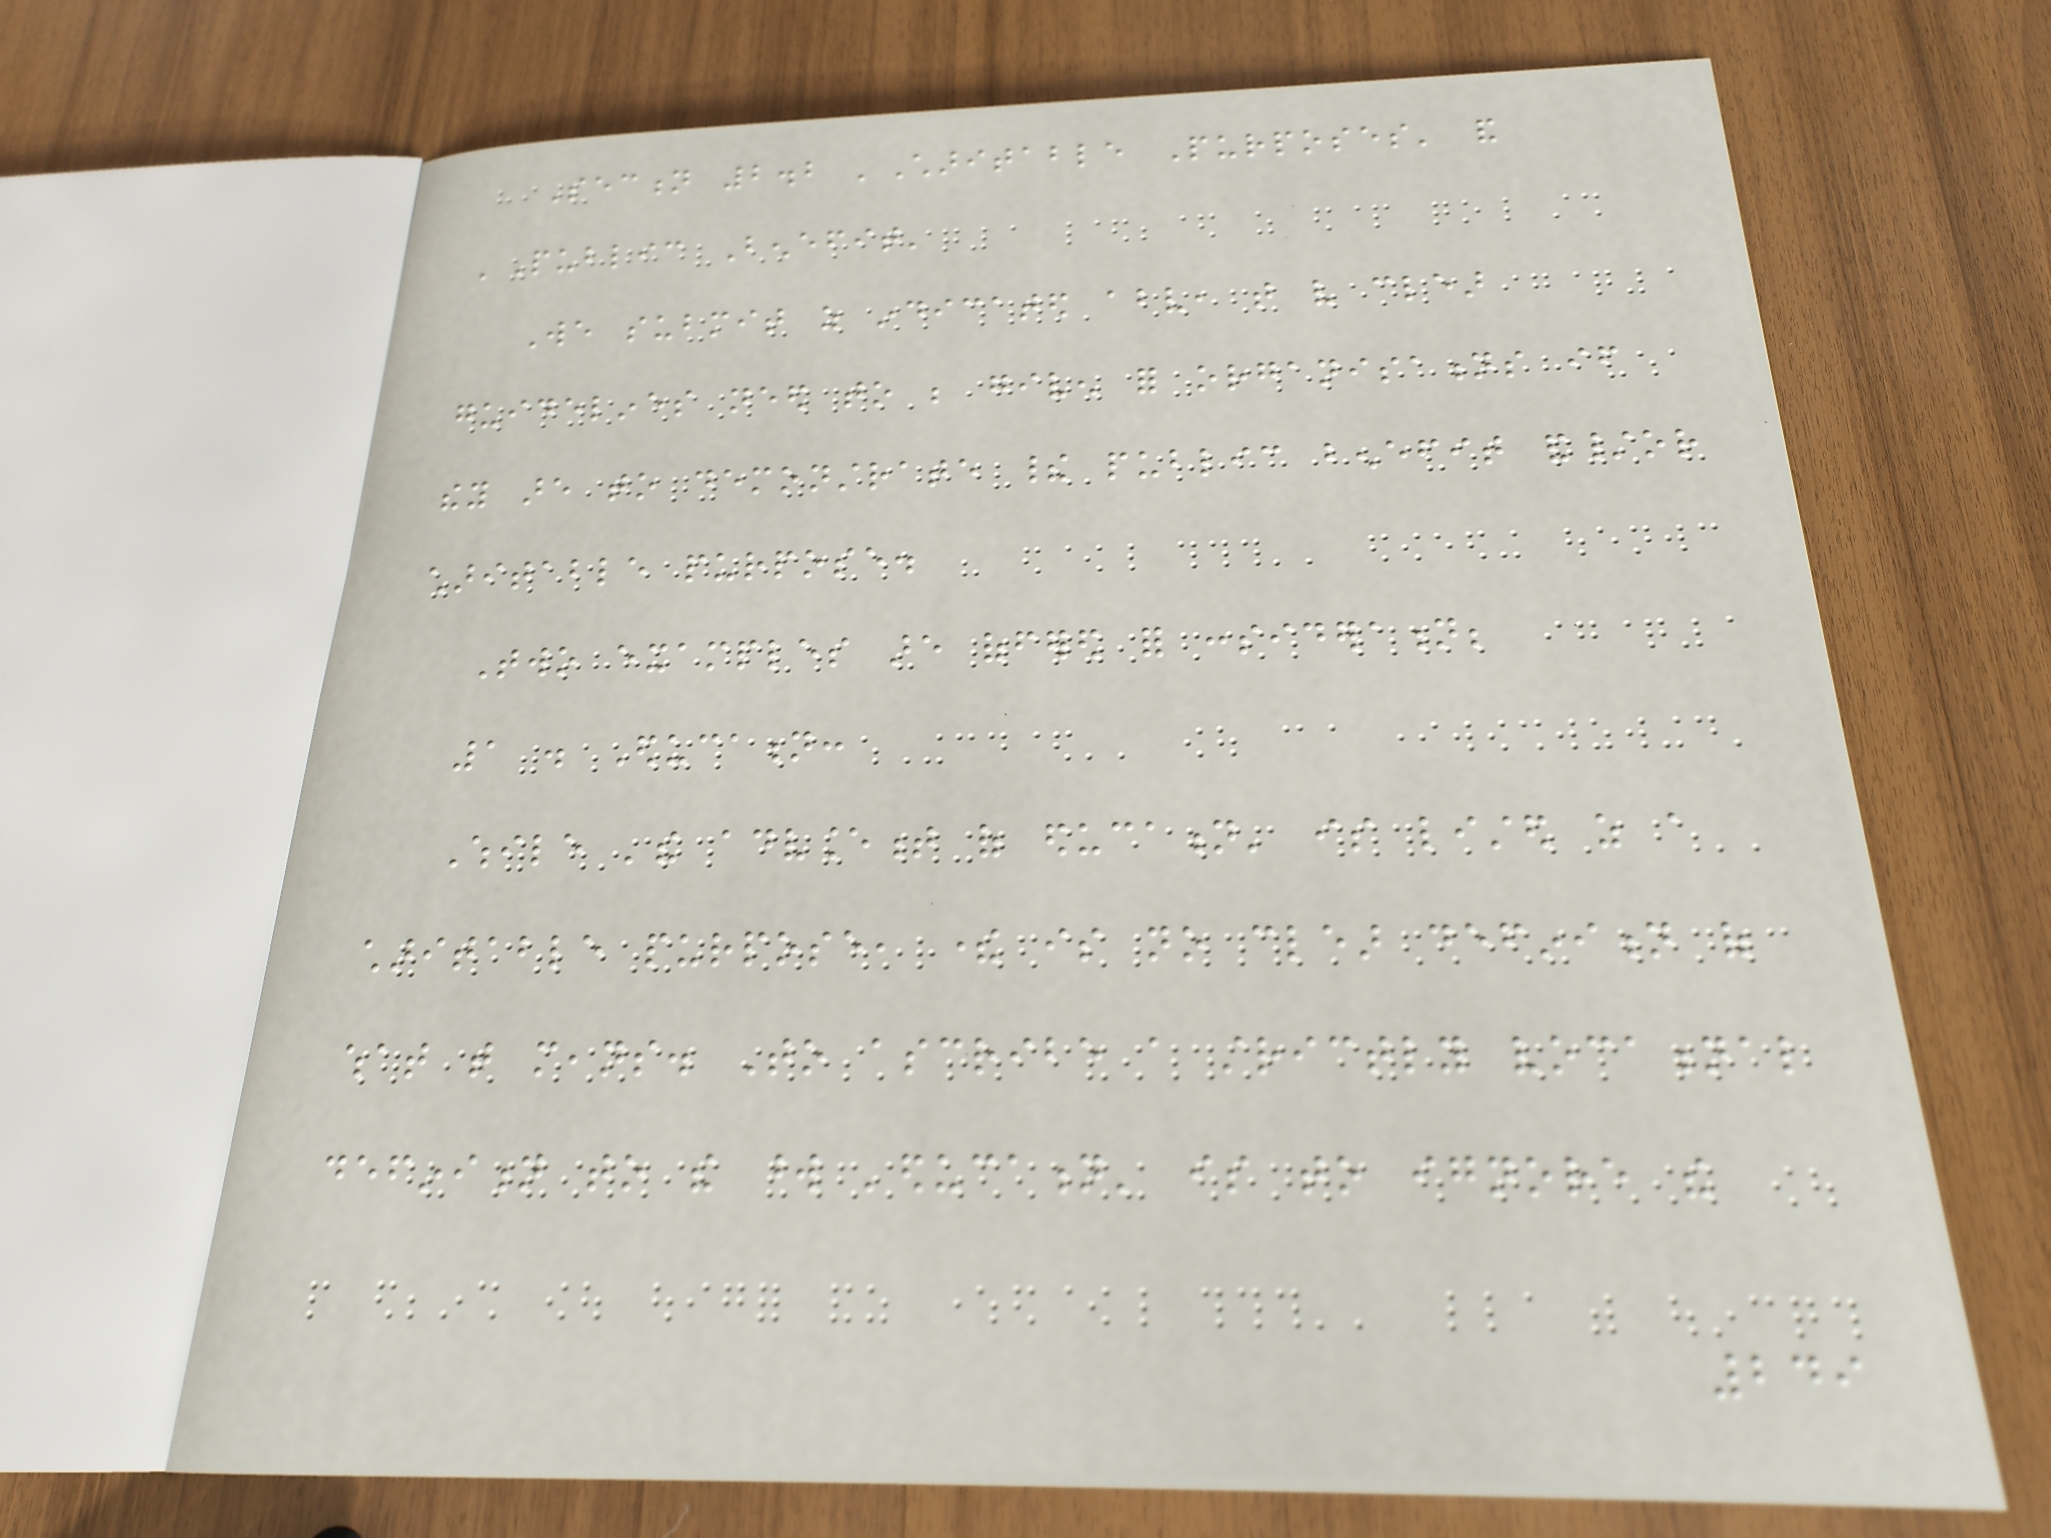Section 2.2 'Charitable Purposes' and
'Public Benefit'
We submit as indicated above, that very clear
guidelines need to be given for organisations if
they are to demonstrate their public benefit and/or
charitable purpose.
Two examples are offered for consideration;
1 . Education:
While 'the advancement of education' is listed as a
charitable purpose, there is no clear definition of
what that means. To ascribe a strictly vocational
definition to the word 'education' is to ignore the
249
